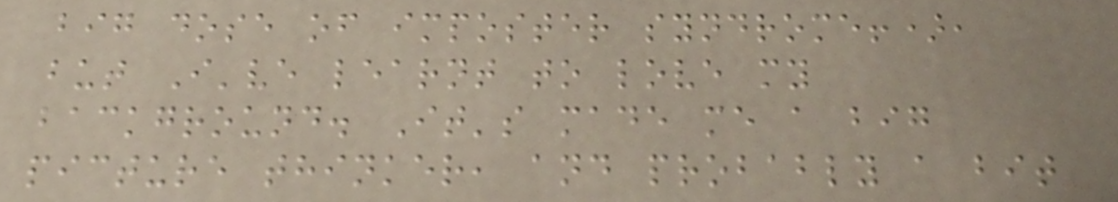big dose of imposter syndrome!),
but I've learnt to love my
background. It's made me a big
picture thinker, and probably a bit
